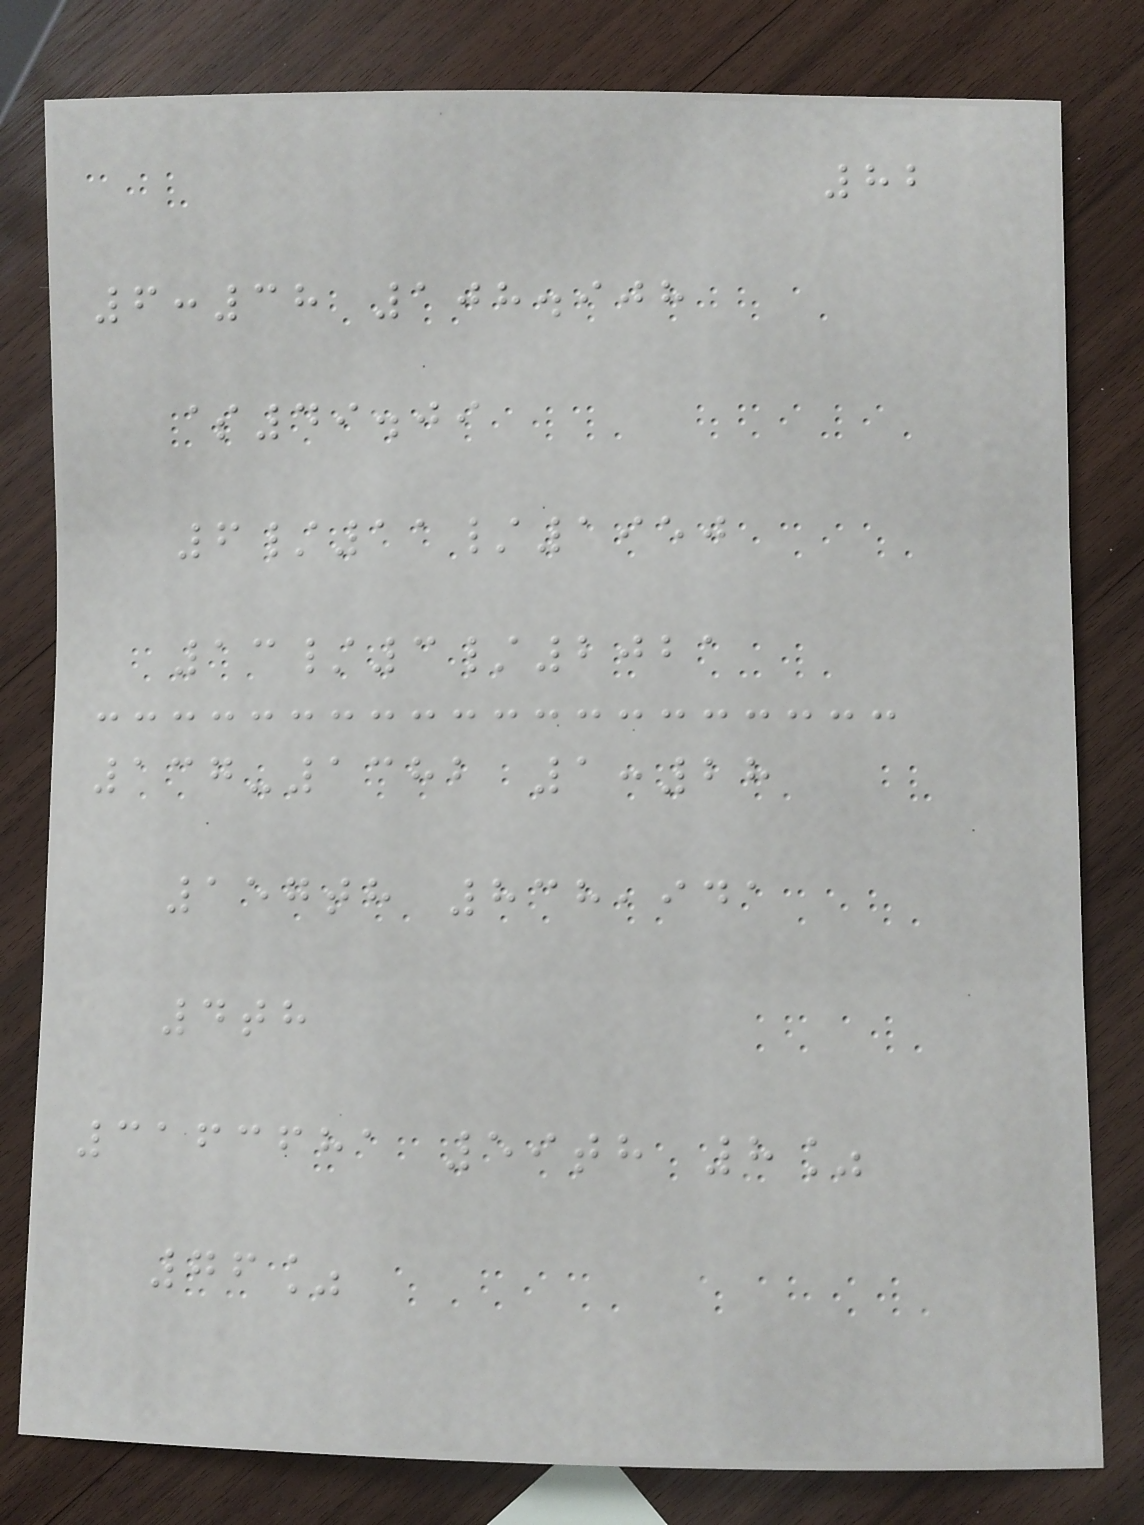82
6:38 108.908
$49.09
6/11/1950
13/3/2021
137-1382 1:28
157th 838,941
4th
3163681 59th 8%
76%
